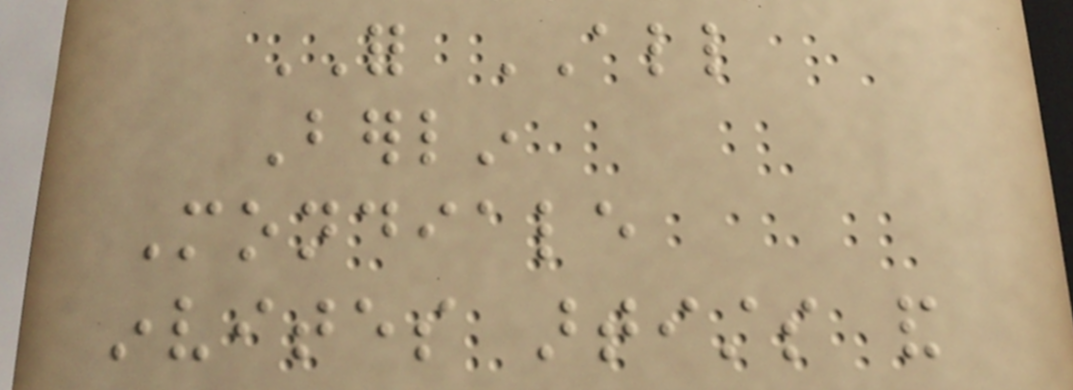FOR ALL
Berlin
Mondiale
invites artists and
